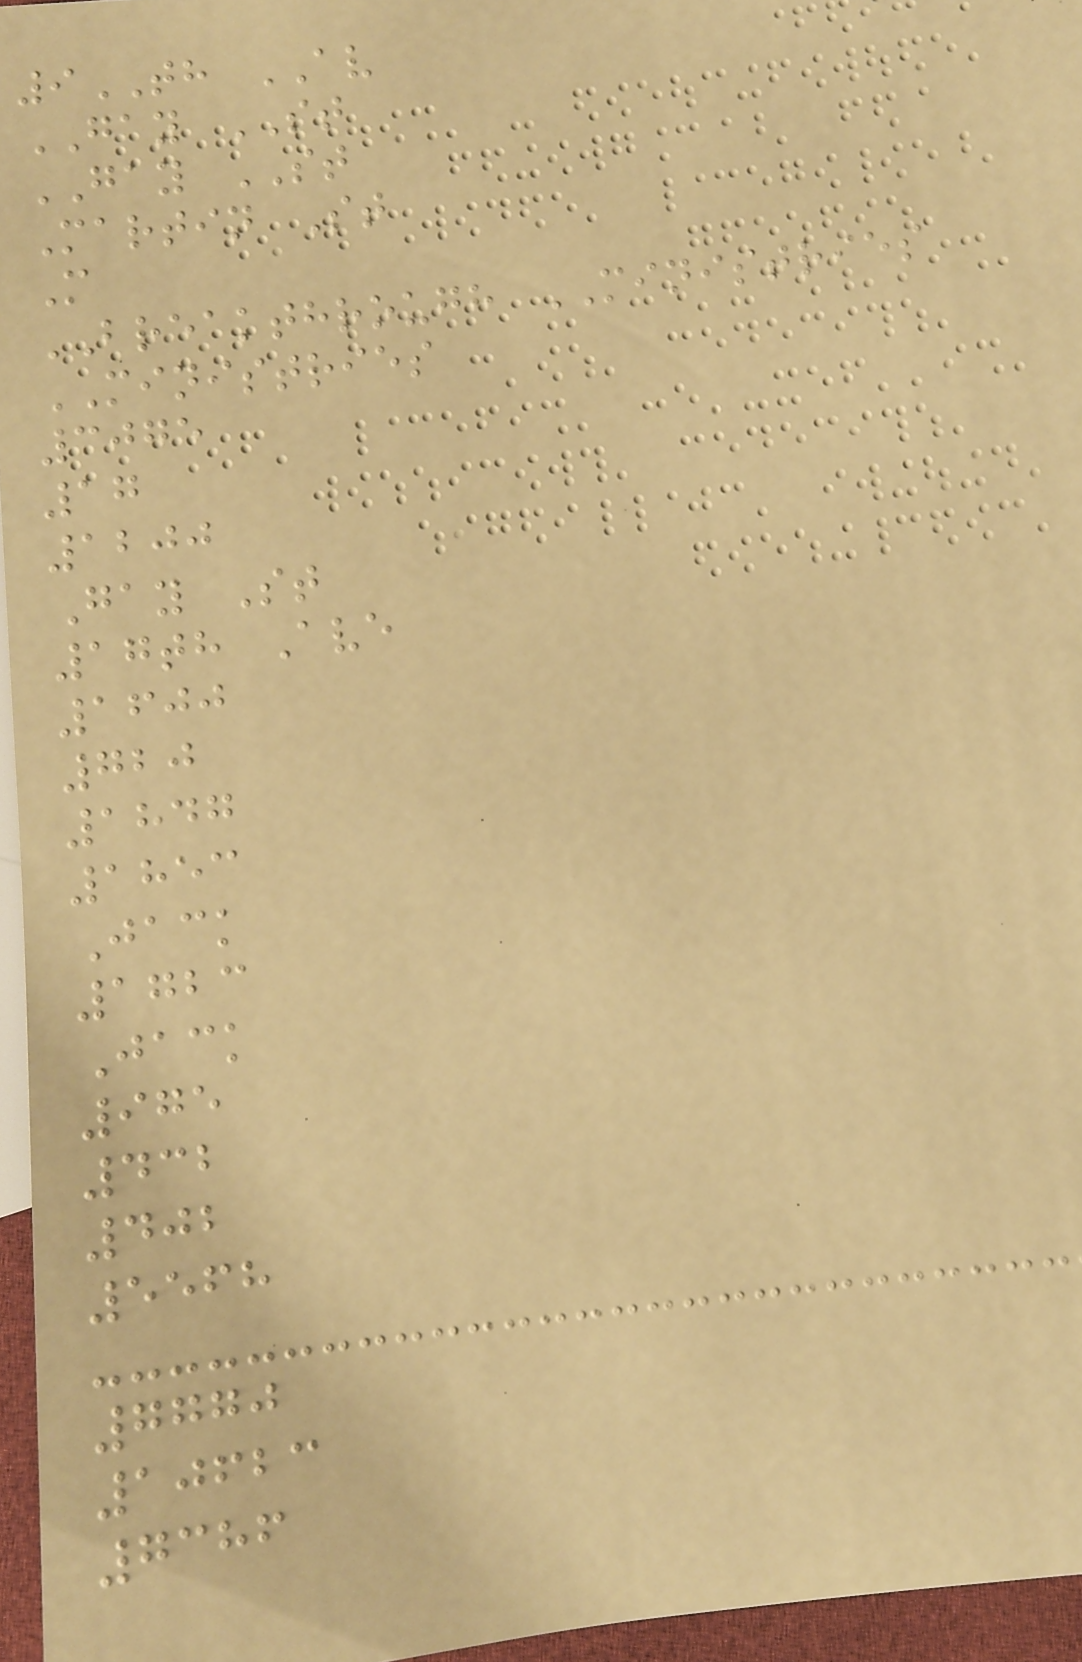9TH AV
GAY ST
GAY ST
Martin St
M
BREAKTHROUGH MINISTRIES
MINISTRIES
3075
17
1200
Gay St
17th Ave
1600
720
1847
1853
Jack
1723
Jack
975
432
402
5568
7770
10623
7386
